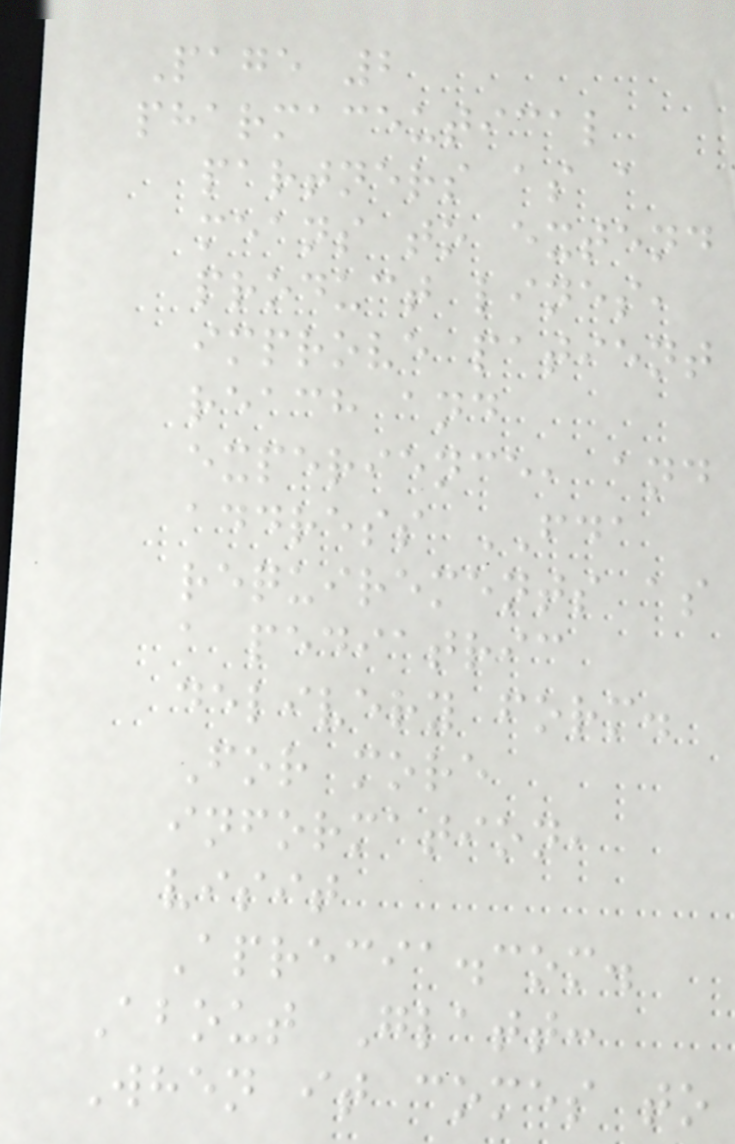Page 2
pharmaceutical
partners as a
means to extend
product lines,
improve patient
reach and
experience, and
address FDA
requirements as
a pediatric
delivery form.
For more
information,
visit
Aprecia.com.
About Glatt:
When it comes to
